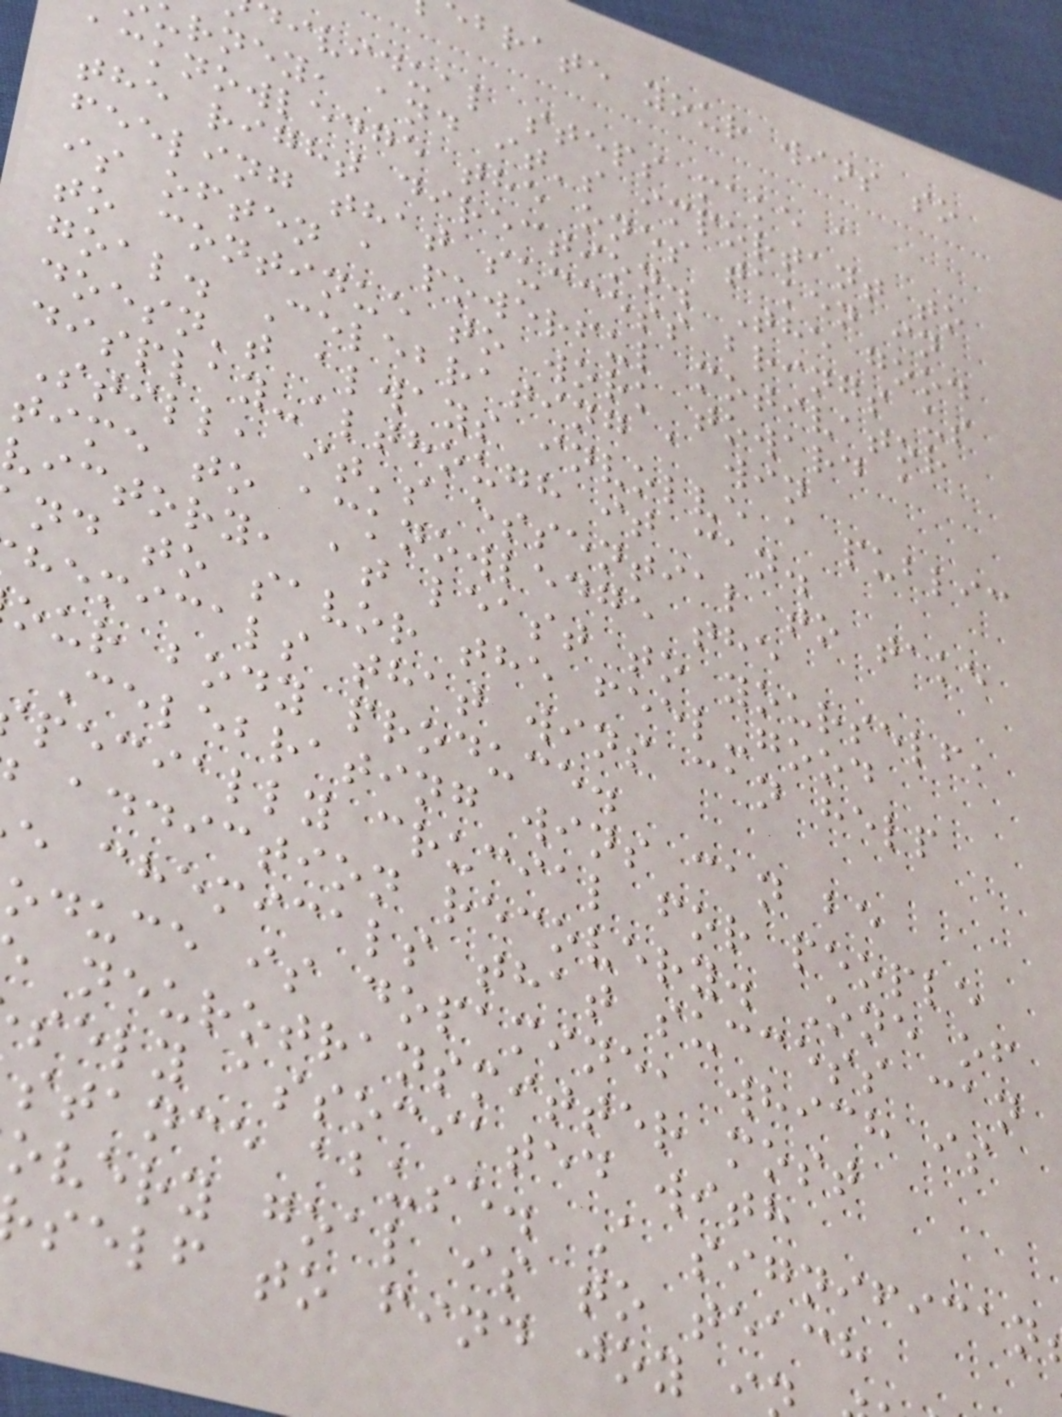ebrate your wins so
dividual steps make a
rney, and it's important to
acknowledge the ones taken in
the right direction. The good
feeling that success brings us
is often a powerful motivator
to continue to work toward a
goal. Celebrating a win
doesn't always involve a public
display-although it can.
Still, it's essential to take
time to acknowledge the
victory, at least to yourself,
nd to savor the feel-good
hemicals that wins can help
our body produce.
Celebrating wins can be
pecially crucial for people
addiction recovery. One of
e chemicals that success can
oduce is dopamine, which is
neurotransmitter most
sely associated with
stance abuse. A significan
overy goal is to teach
self to find joy i
